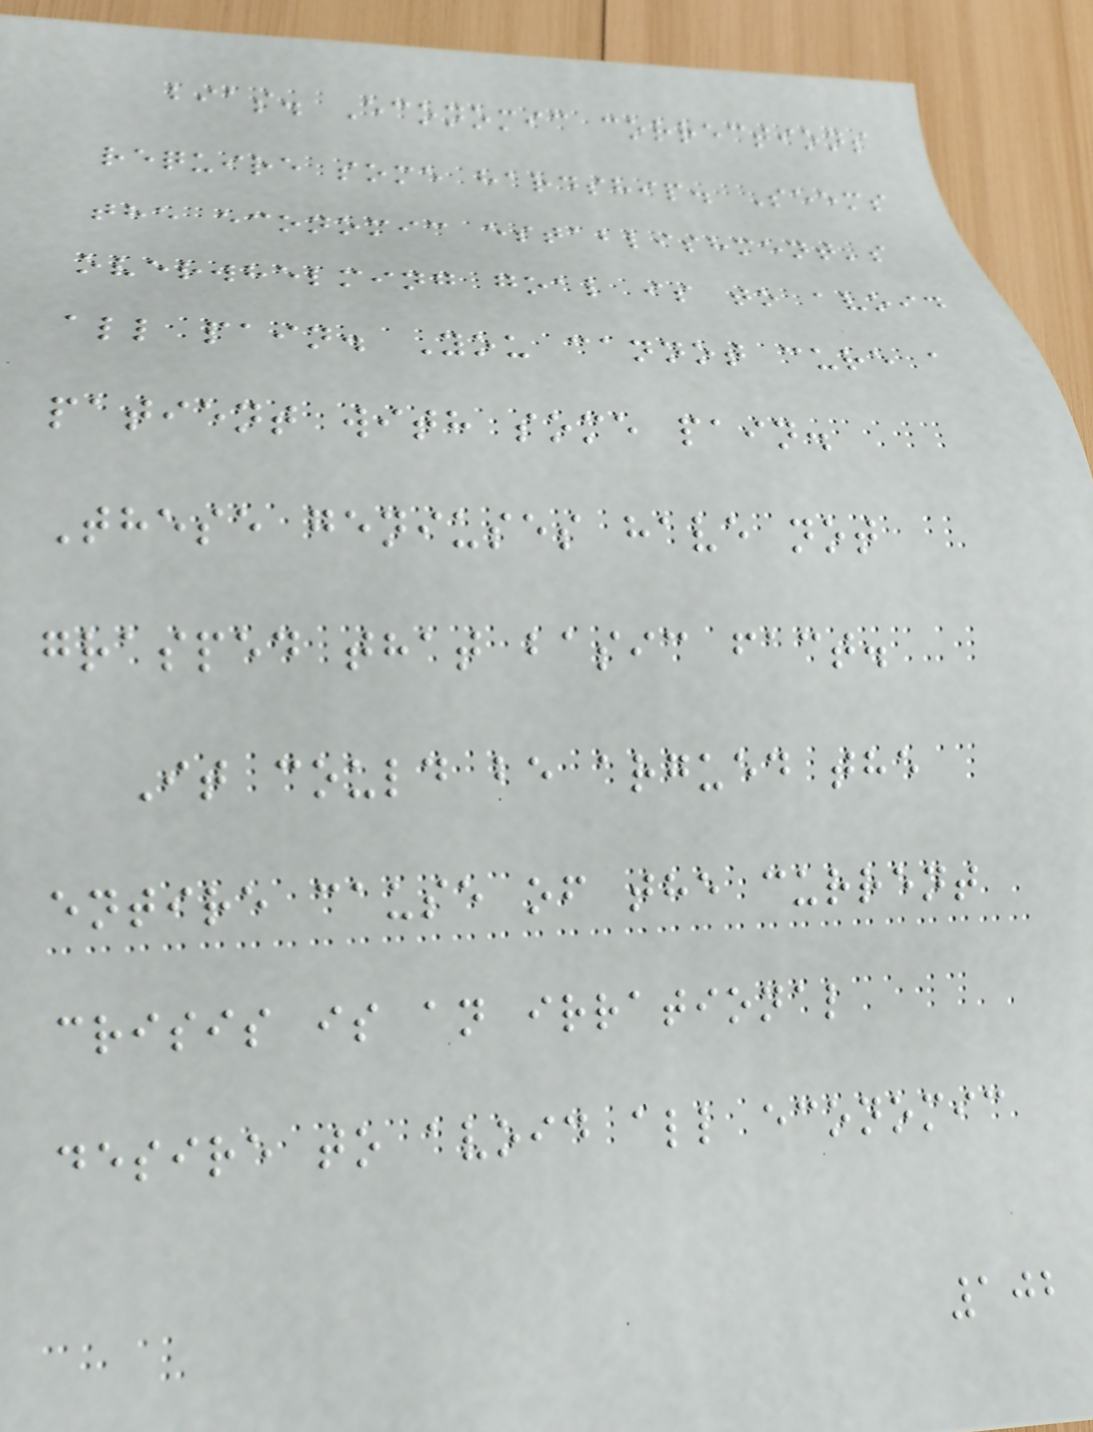bias. Economic corrections
require some hardship. Seems
the economic establishment's
overwhelming goal is to avoid
all pain. You cannot cure a
patient with some pain.
These geniuses have not
grasped that basic fact.
It could be argued the
entire cause of the current
crisis is an irrational
desire to avoid all economic
102
